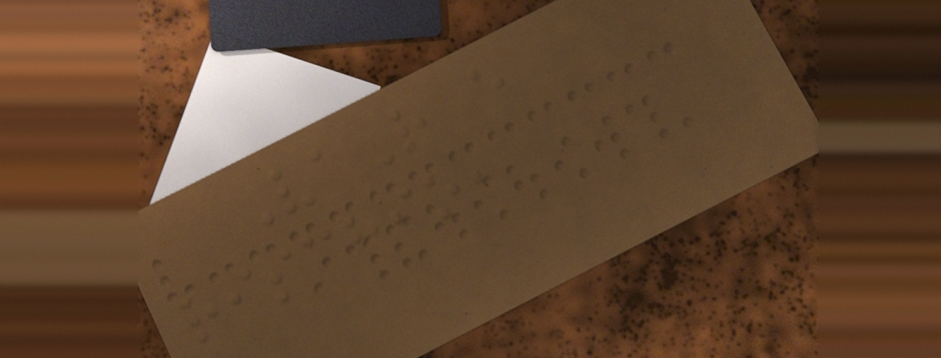VaR e
rischio,
